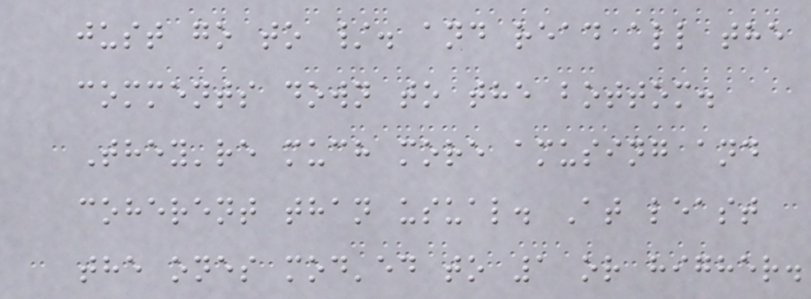just go to /. and read all the
comments down to the bottom.
They're much more amusing and
coherent than usual. At least
the ones mod'ed to 1 or higher.
